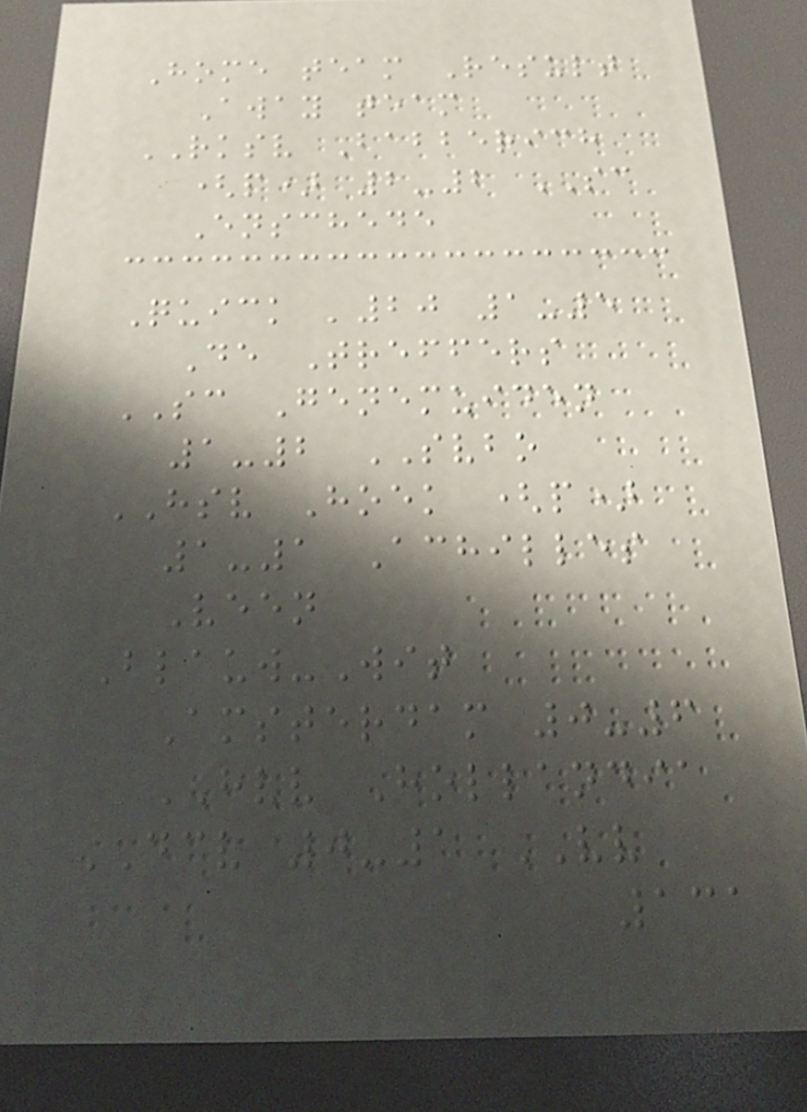Home team Result
Away team
RKSV Babberich
(p) 2-2 SC
Enschede
Quick '20 1-5
De Treffers
SC Genemuiden
1-2 SVBO
HSV Hoek (p)
1-1 Achilles
Veen
Blauw-Wit
Amsterdam 0-6
HVV Hollandia
DCV 0-1 VV
131
